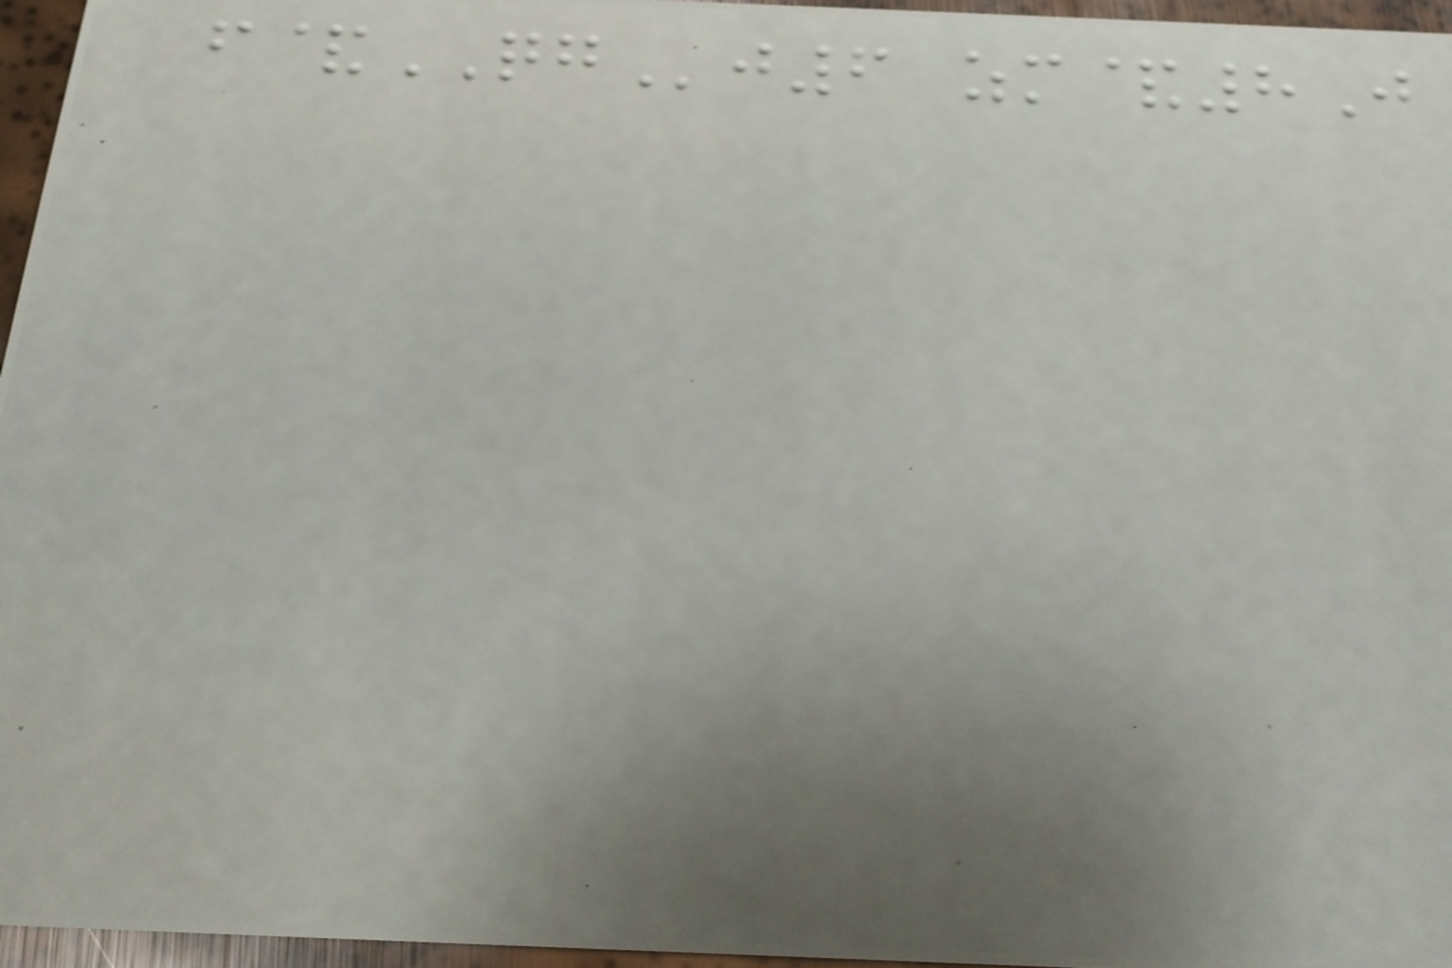f&QGj6 zm&8J
